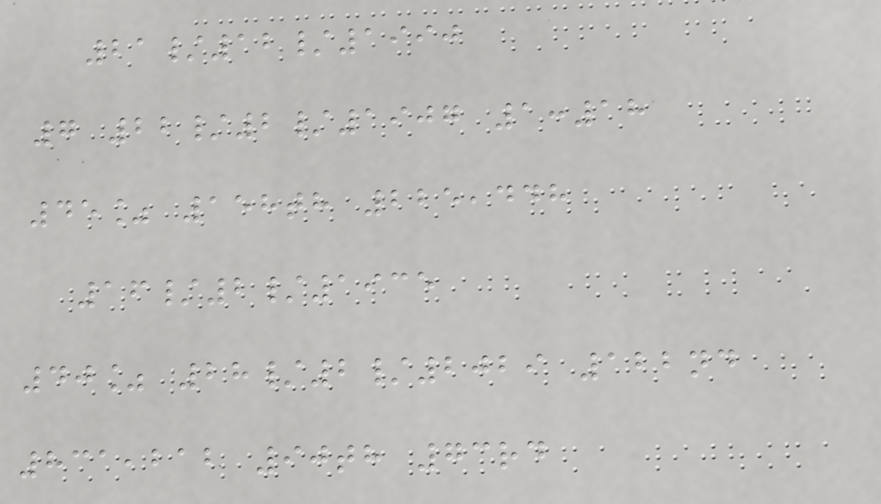21/12/1990
7 22/2/1907 1:18
45% 158th 225,448
16/2/1935
40% 28/2/2029 122nd
831,212 90th 73rd
